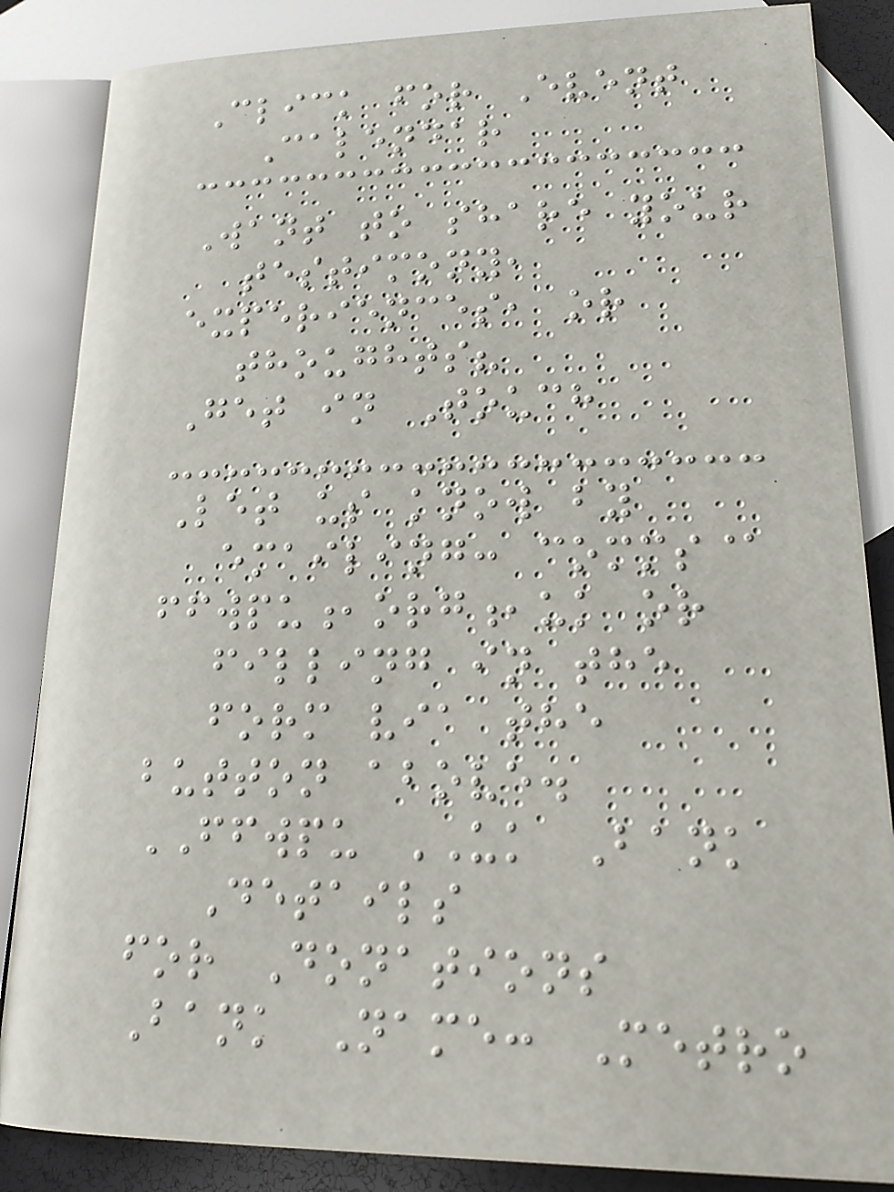Click for Event
Calendar
Want to share your
testimony,
experiences, or
thoughts?
Get in Touch
Let us know by
emailing: comms@
ffwpu,org,uk or
filling in the
form via the
button above.
FFWPU UK Bank
Details
for Donations
Bank Name: Metro
